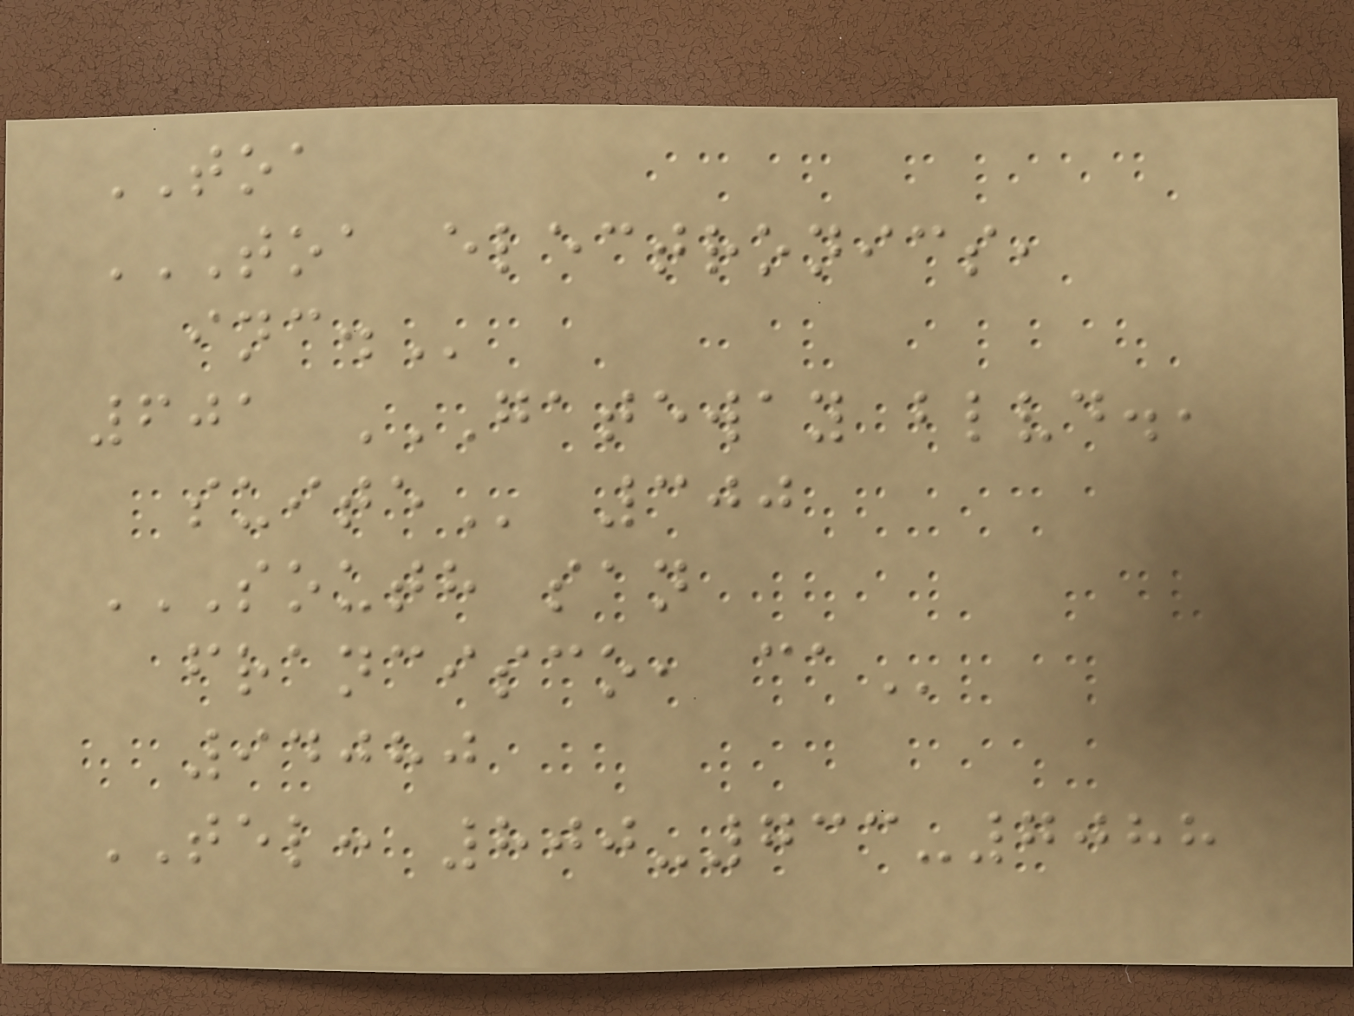TOA
TOA ELECTRONICS,
INC.
601 GATEWAY BLVD.,
SUITE 300
SOUTH SAN
FRANCISCO, CA
94080
TEL: 800-733-7088
